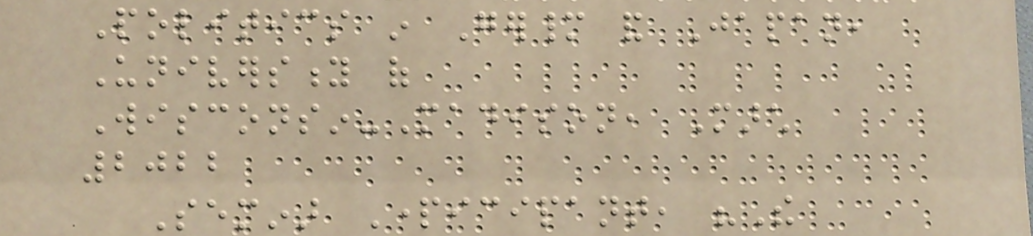Politics in Germany and Japan,
University of
Wisconsin-Madison, March
2022
Seminar Participant, "The
